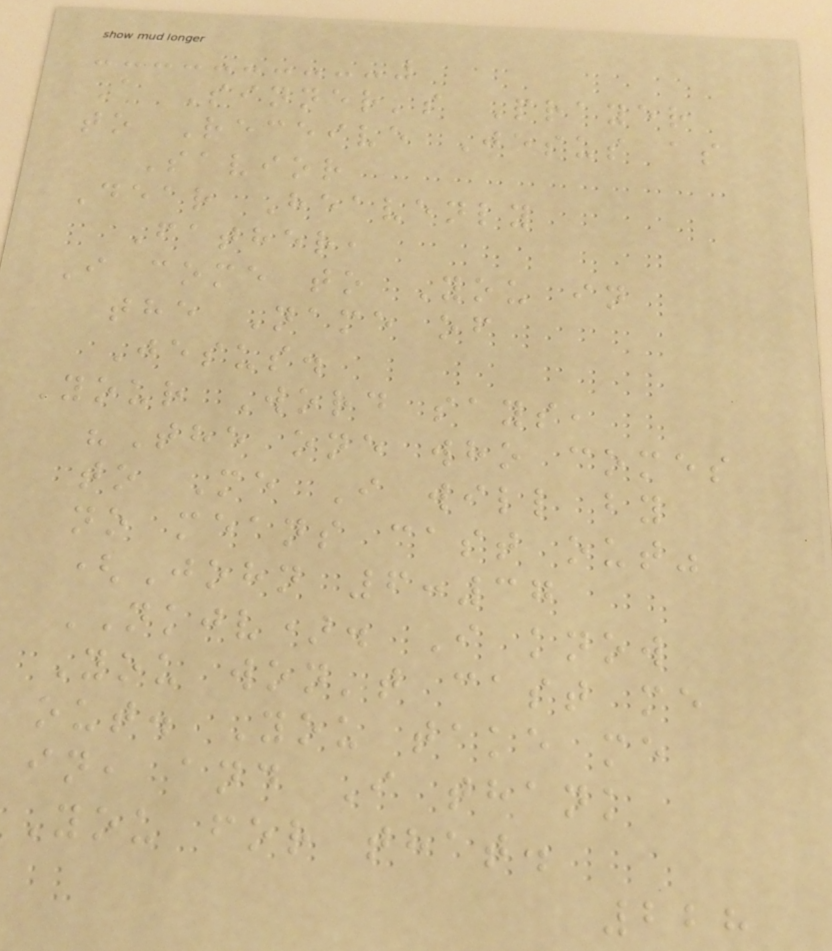A Sinner's Prayer
to Receive Jesus as
Savior
Dear Heavenly
Father,
I come to You in
the Name of
Jesus.
Your Word says,
"The one who comes
to Me I will by
no means cast out"
(John 6:37
NKJV). I know
You won't cast me
out. You take me
in, and I thank
You for that.
228
